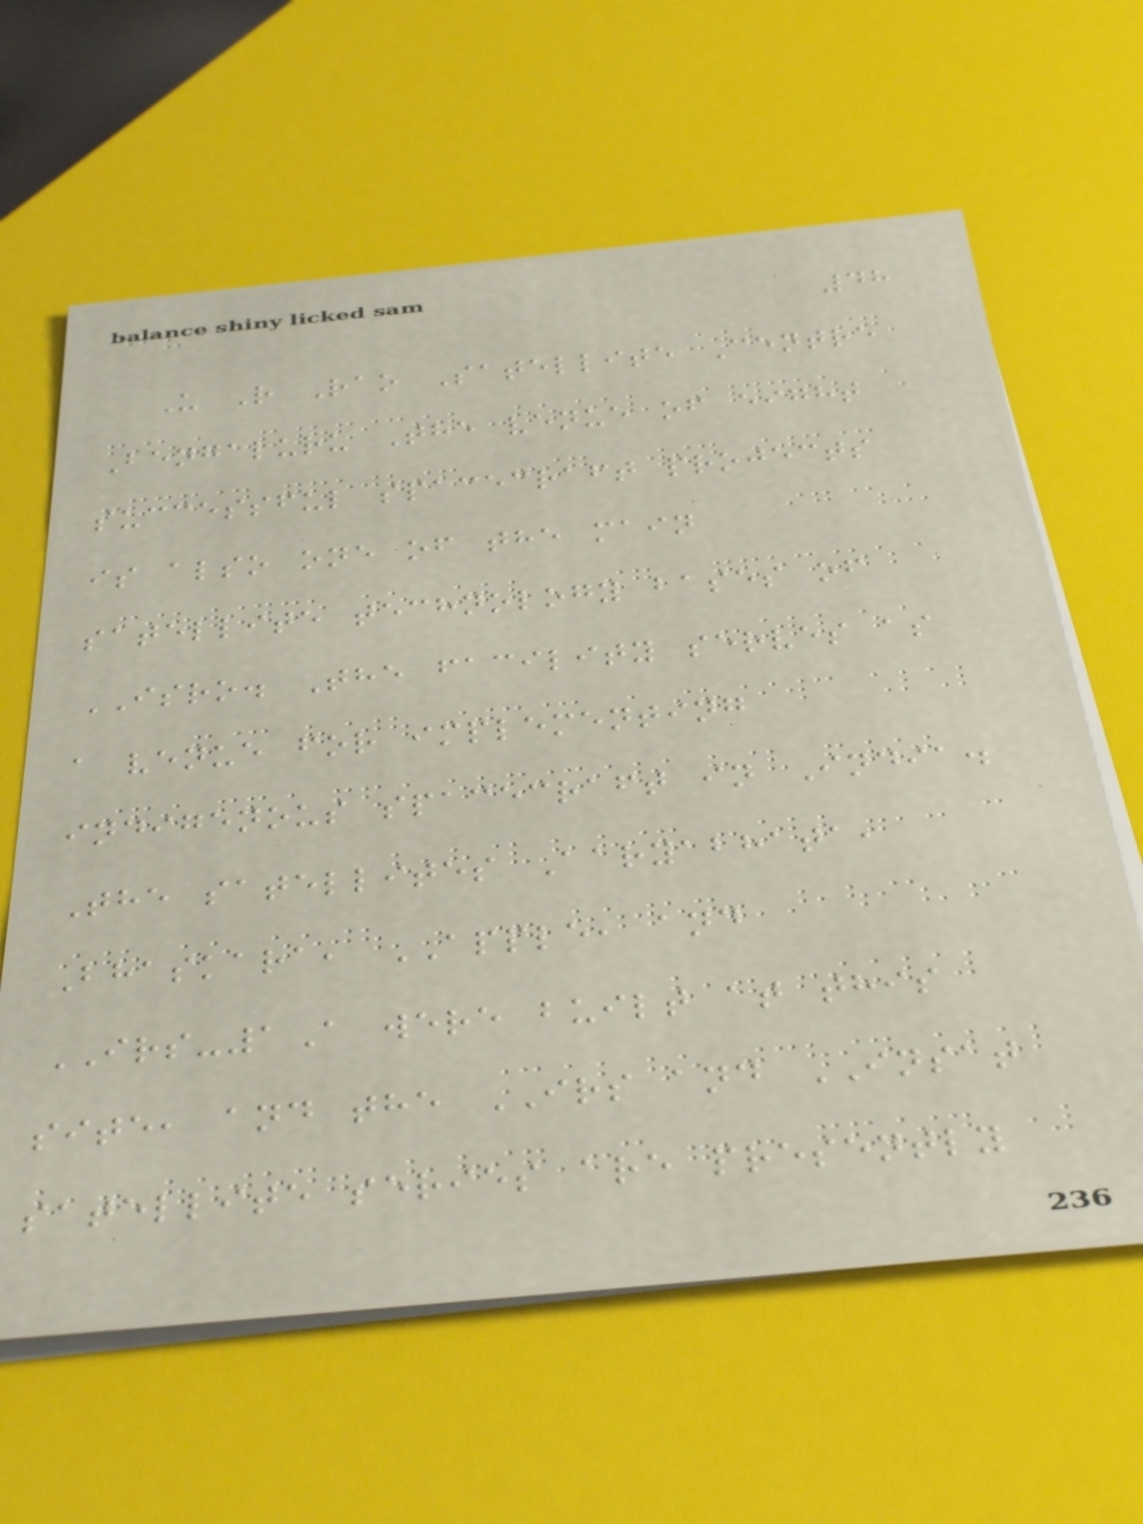48
U R Rao Satellite Centre
Bengaluru The venue of eight
successful spacecraft projects
is also one of the main
satellite technology bases of
ISRO. The facility serves as
a venue for implementing
indigenous spacecraft in India.
The satellites Aaryabhata,
Bhaskara, APPLE, and
IRS-1A were built at this
site, and the IRS and INSAT
satellite series are presently
